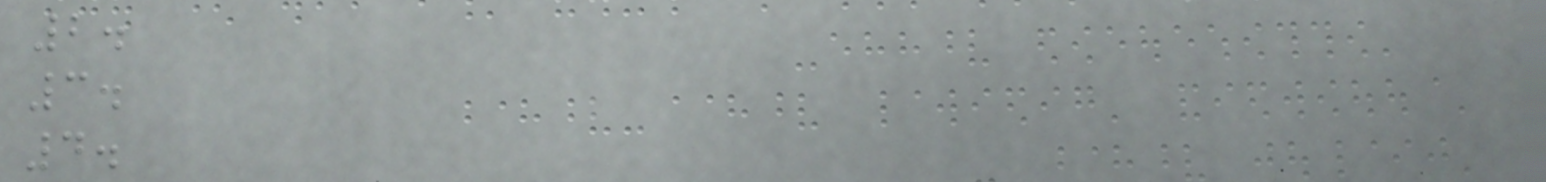2.
3.
4.
